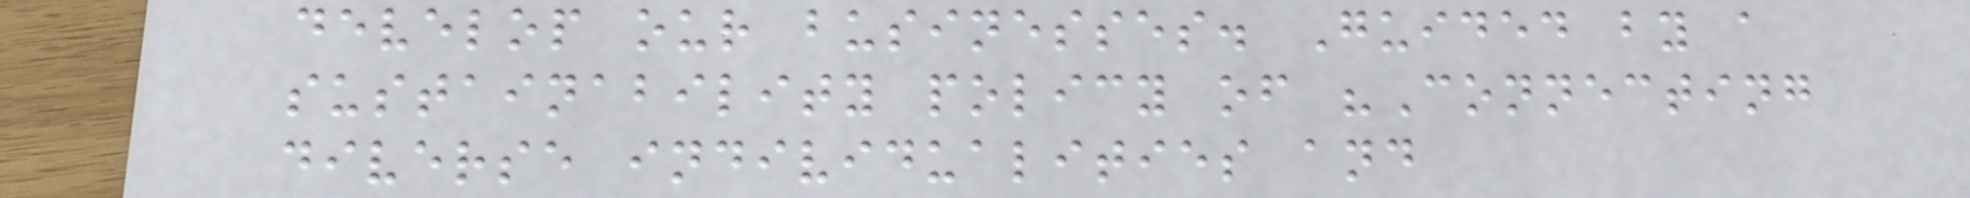develop our businesses. Guided by a
sustainability policy of "Connecting
diverse individualities and
